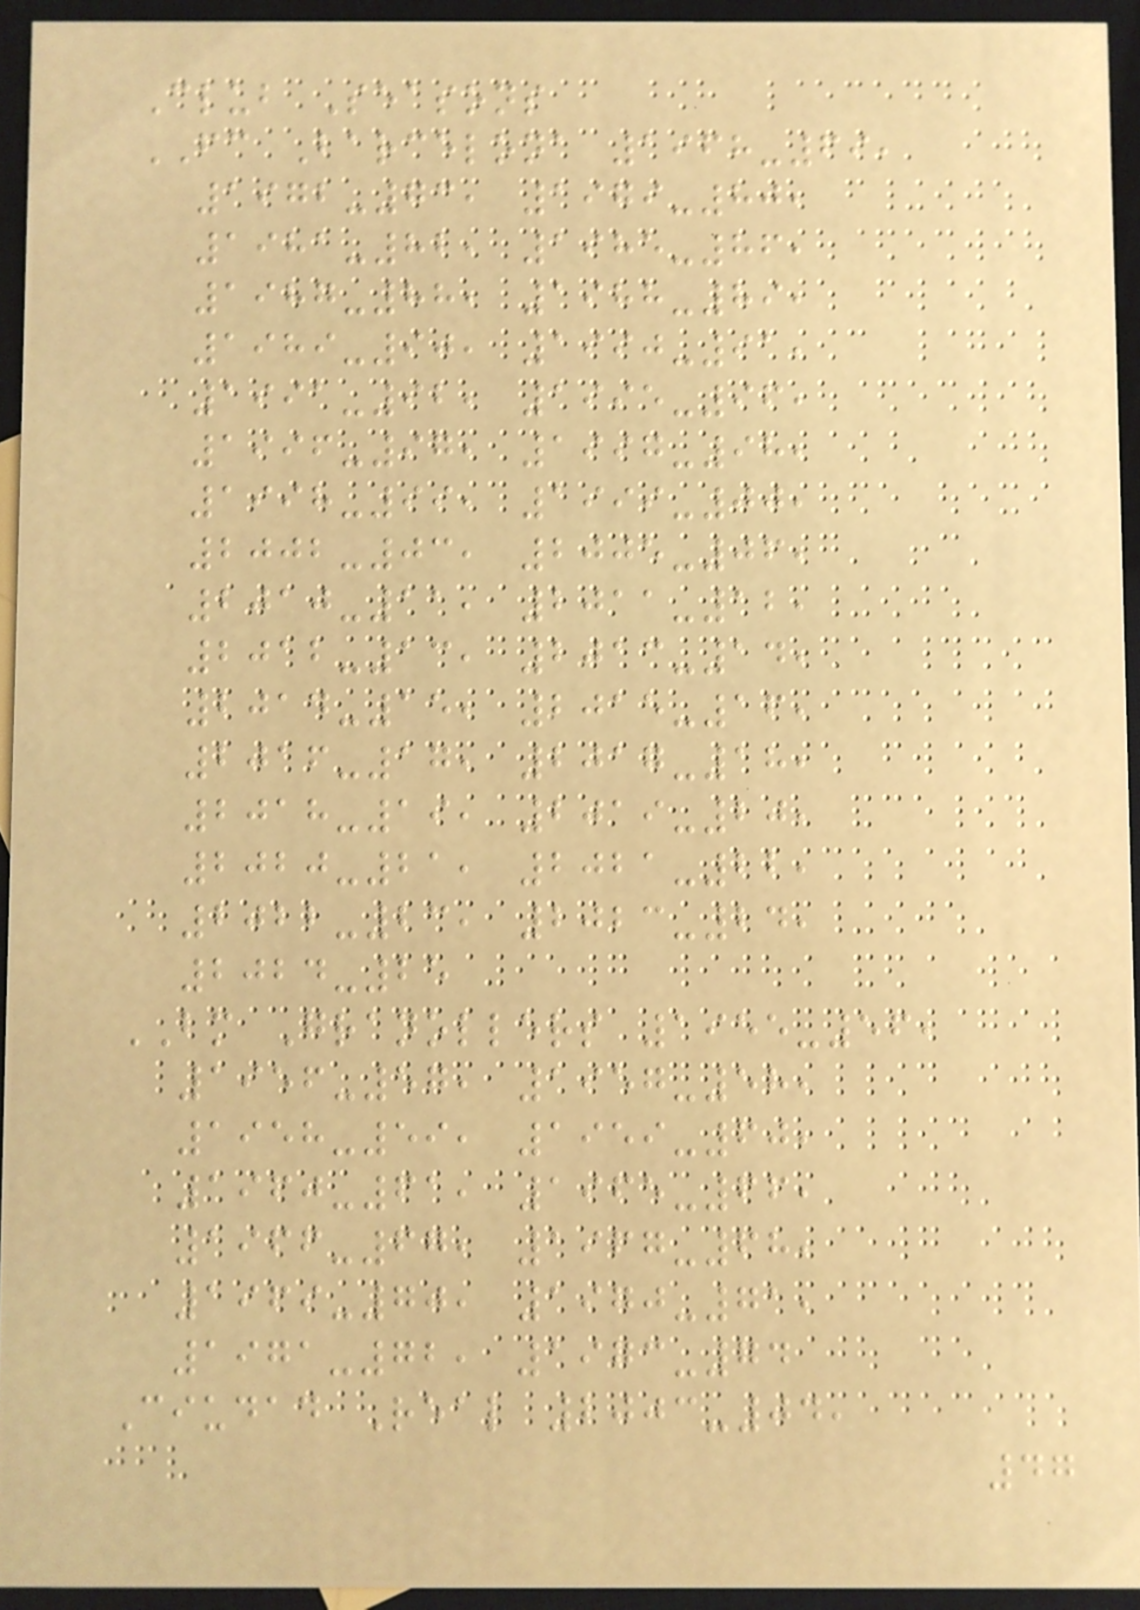Club Seasons
FC Barcelona 1968-69,
1972-73, 1979-80,
1981-82, 1985-86,
1987-88, 1988-89,
1989-90, 1990-91,
1991-92, 1995-96,
1996-97, 1997-98,
1998-99, 1999-00,
2002-03, 2005-06,
2010-11, 2011-12,
2012-13, 2013-14,
2014-15, 2015-16,
2016-17, 2017-18,
2018-19, 2019-20,
2020-21, 2021-22,
2022-23, 2023-24,
2024-25
BM Granollers 1955-56,
1956-57, 1957-58,
1958-59, 1959-60,
1960-61, 1965-66,
1966-67, 1967-68,
1969-70, 1970-71,
1971-72, 1973-74
Ciudad Real 2003-04,
47
